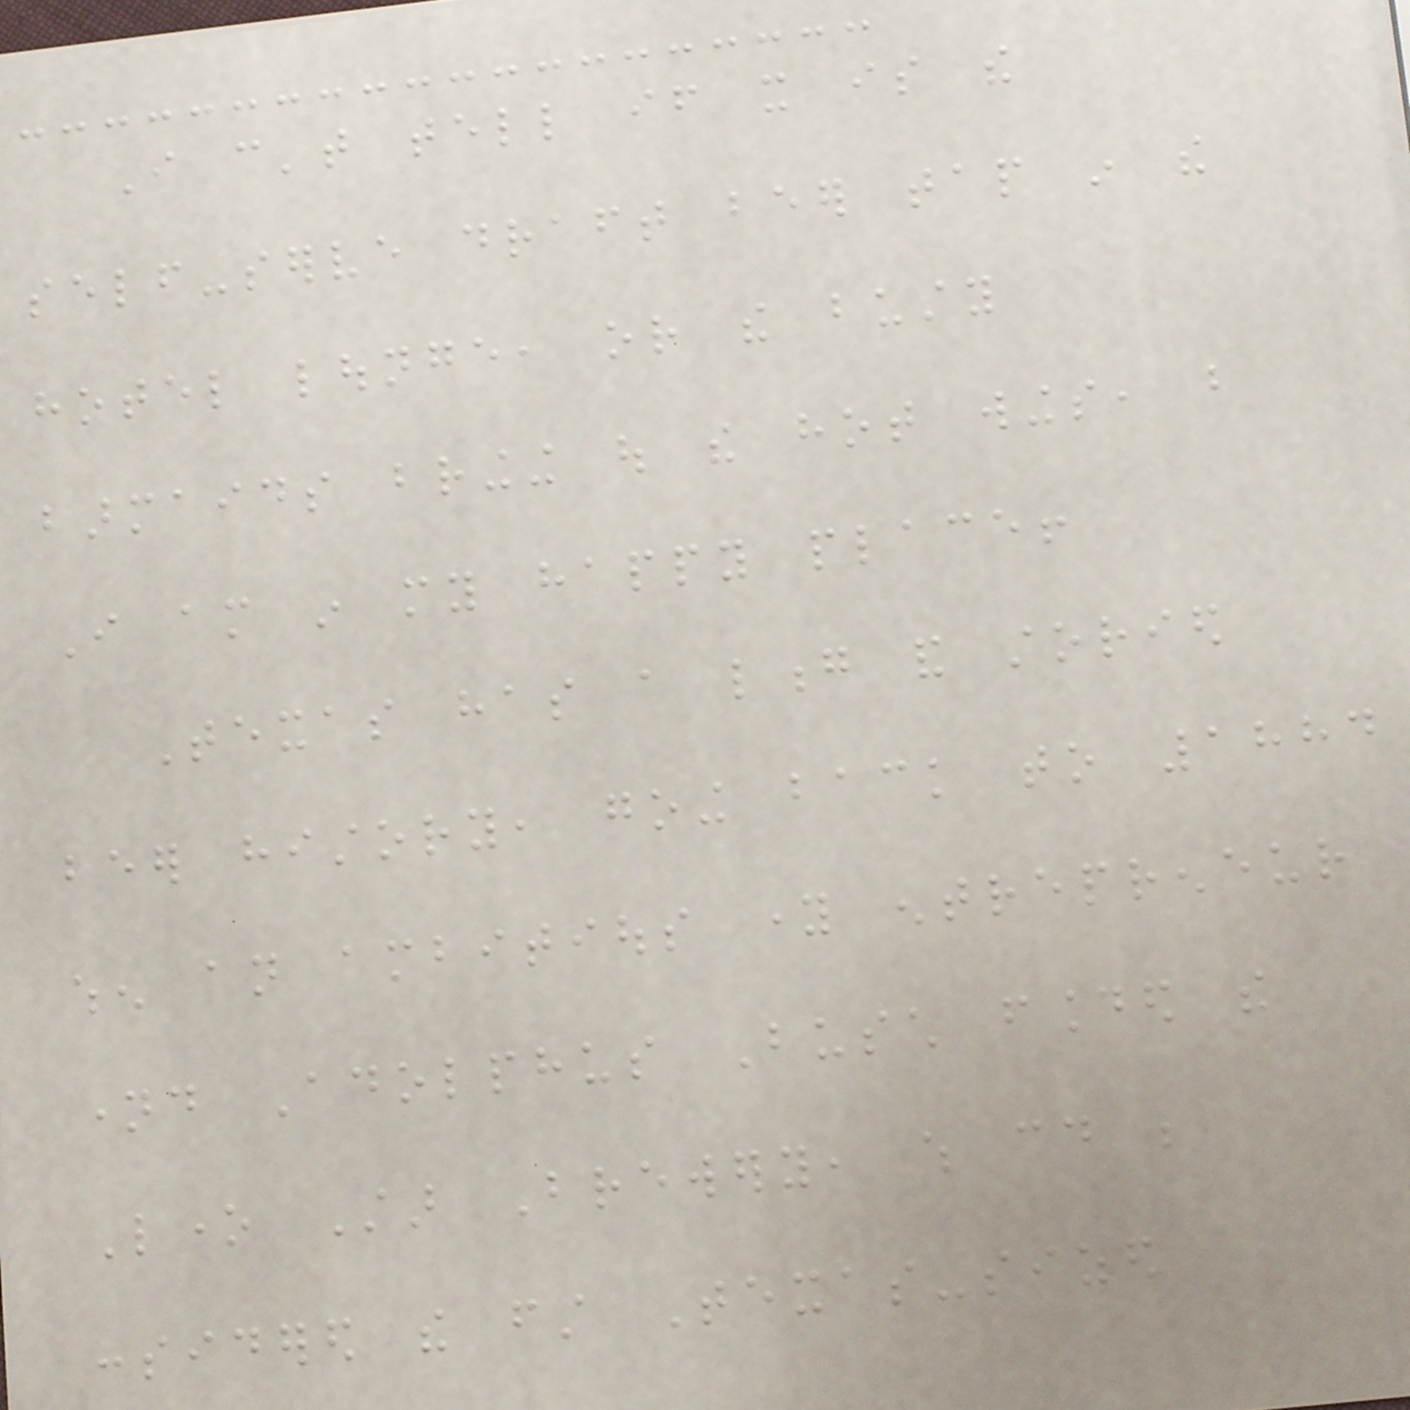I can't tell if it is the
self-serve draft beer tap in the
hotel lounge, or the busty
barmaids bringing out the hot wings, but
I am in my happy place!
Texas has a long and storied
beer history, going back to 1884
when an ambitious young entrepreneur
named Adolphus Busch founded the
Lone Star Brewery, which could be
considered the first Texas-sized
